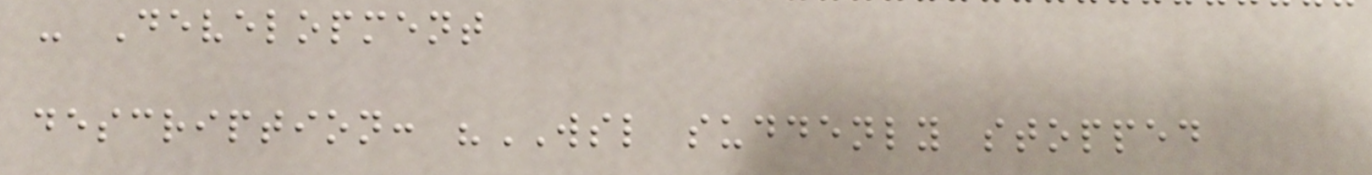- Development
description: "WSL suddenly stopped
